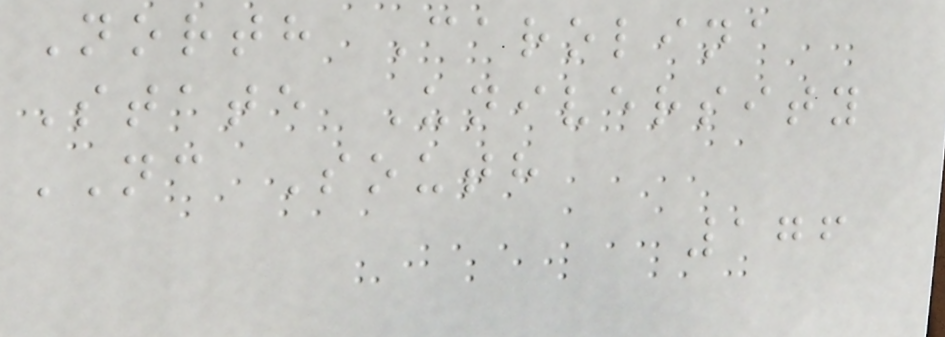North Carolina
State University
NC South
176
